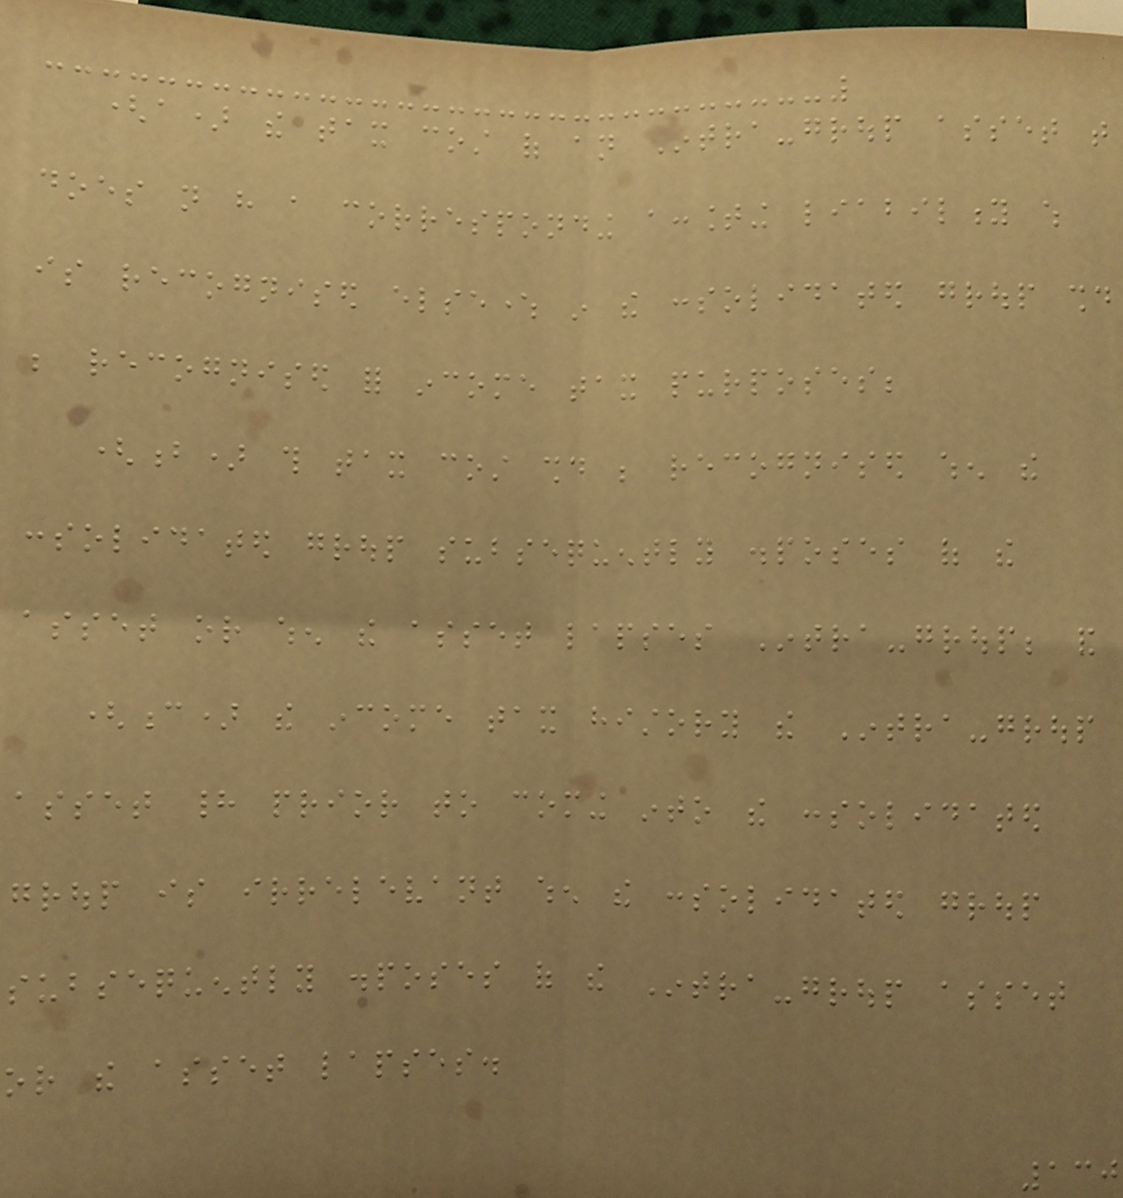(a) the tax cost of an Intra-group asset that
does not have a corresponding accounting liability which
is recognised elsewhere in the consolidated group should
be recognised for income tax purposes;
(b) this tax cost should be recognised when the
consolidated group subsequently disposes of the
asset or when the asset lapses Intra-group; and
(c) the income tax history the Intra-group
asset had prior to coming into the consolidated
group is irrelevant when the consolidated group
subsequently disposes of the Intra-group asset
or the asset lapses.
130
